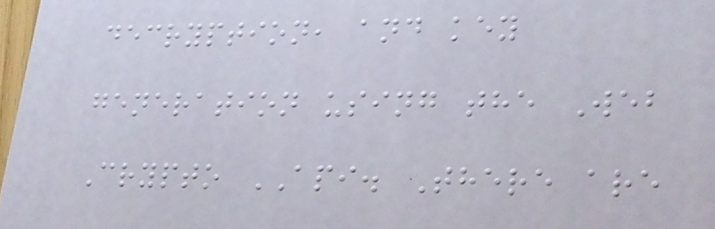decryption, and key
generation using the Web
Crypto API. There are
